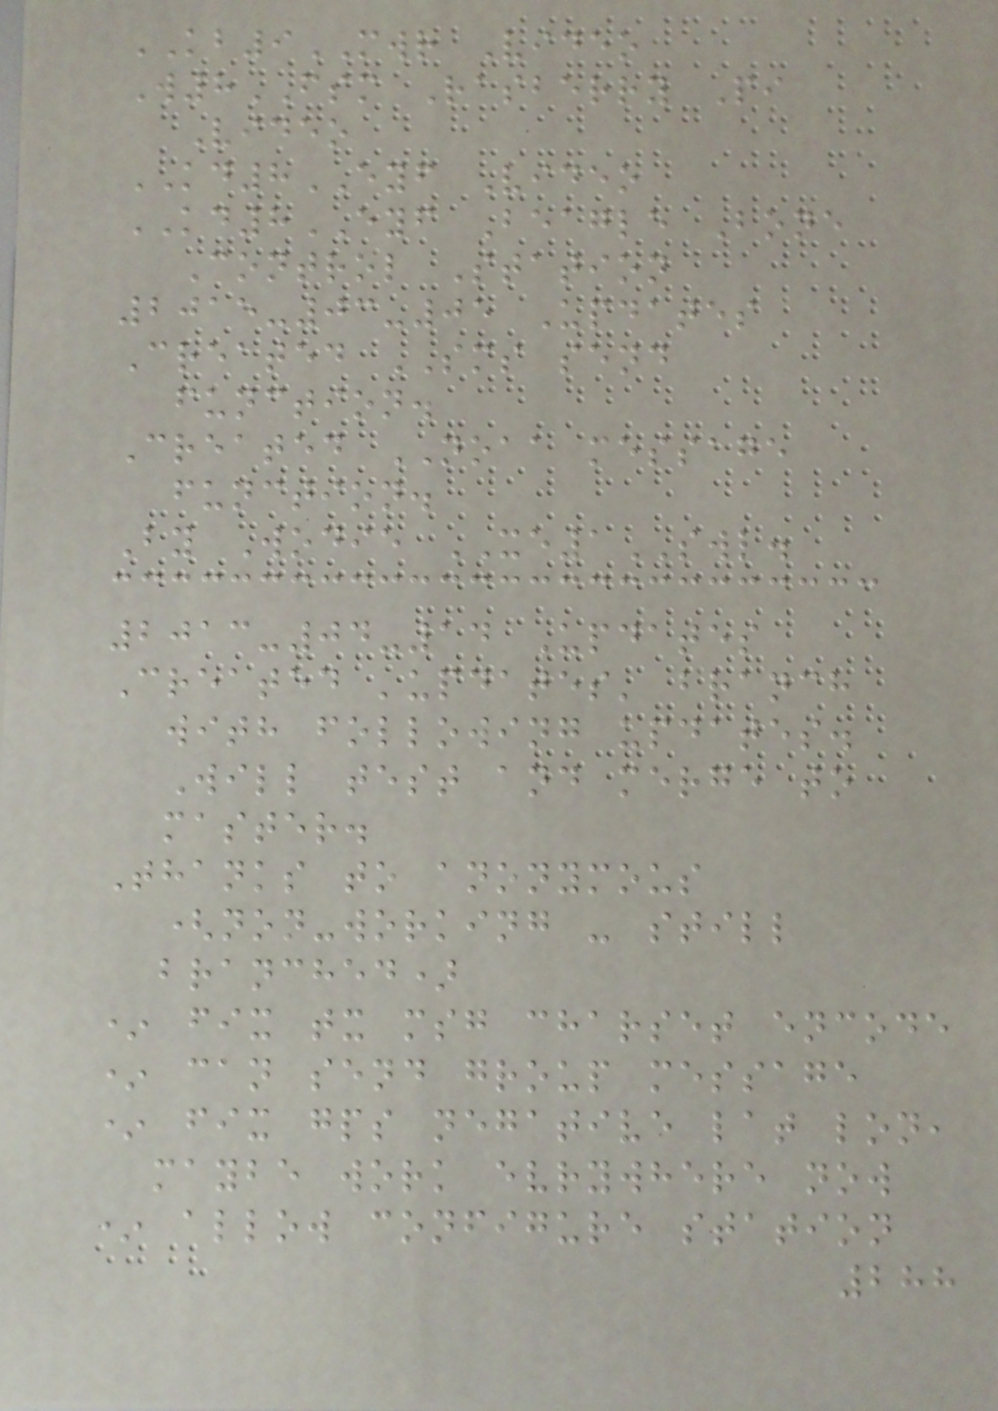KB9MWR Video
W8FSM Rasberry Pi
Video
KD8EYF Video
KD8EYF Beagle Bone
Control Station
2015-03-05 Updates
Created SMS send
function.
Created NOAA message
function.
By Wodie XE1SWL.
2013-04-14 Updates
Created 'updates' branch
with following updates.
Will test and merge to
master.
Thanks to anonymous
(non-working - still
branched)
* fix tx msg charset encode
* can send group message
* fix gps negative lat lon,
maybe work evrywhere now
* allow configure station
288
